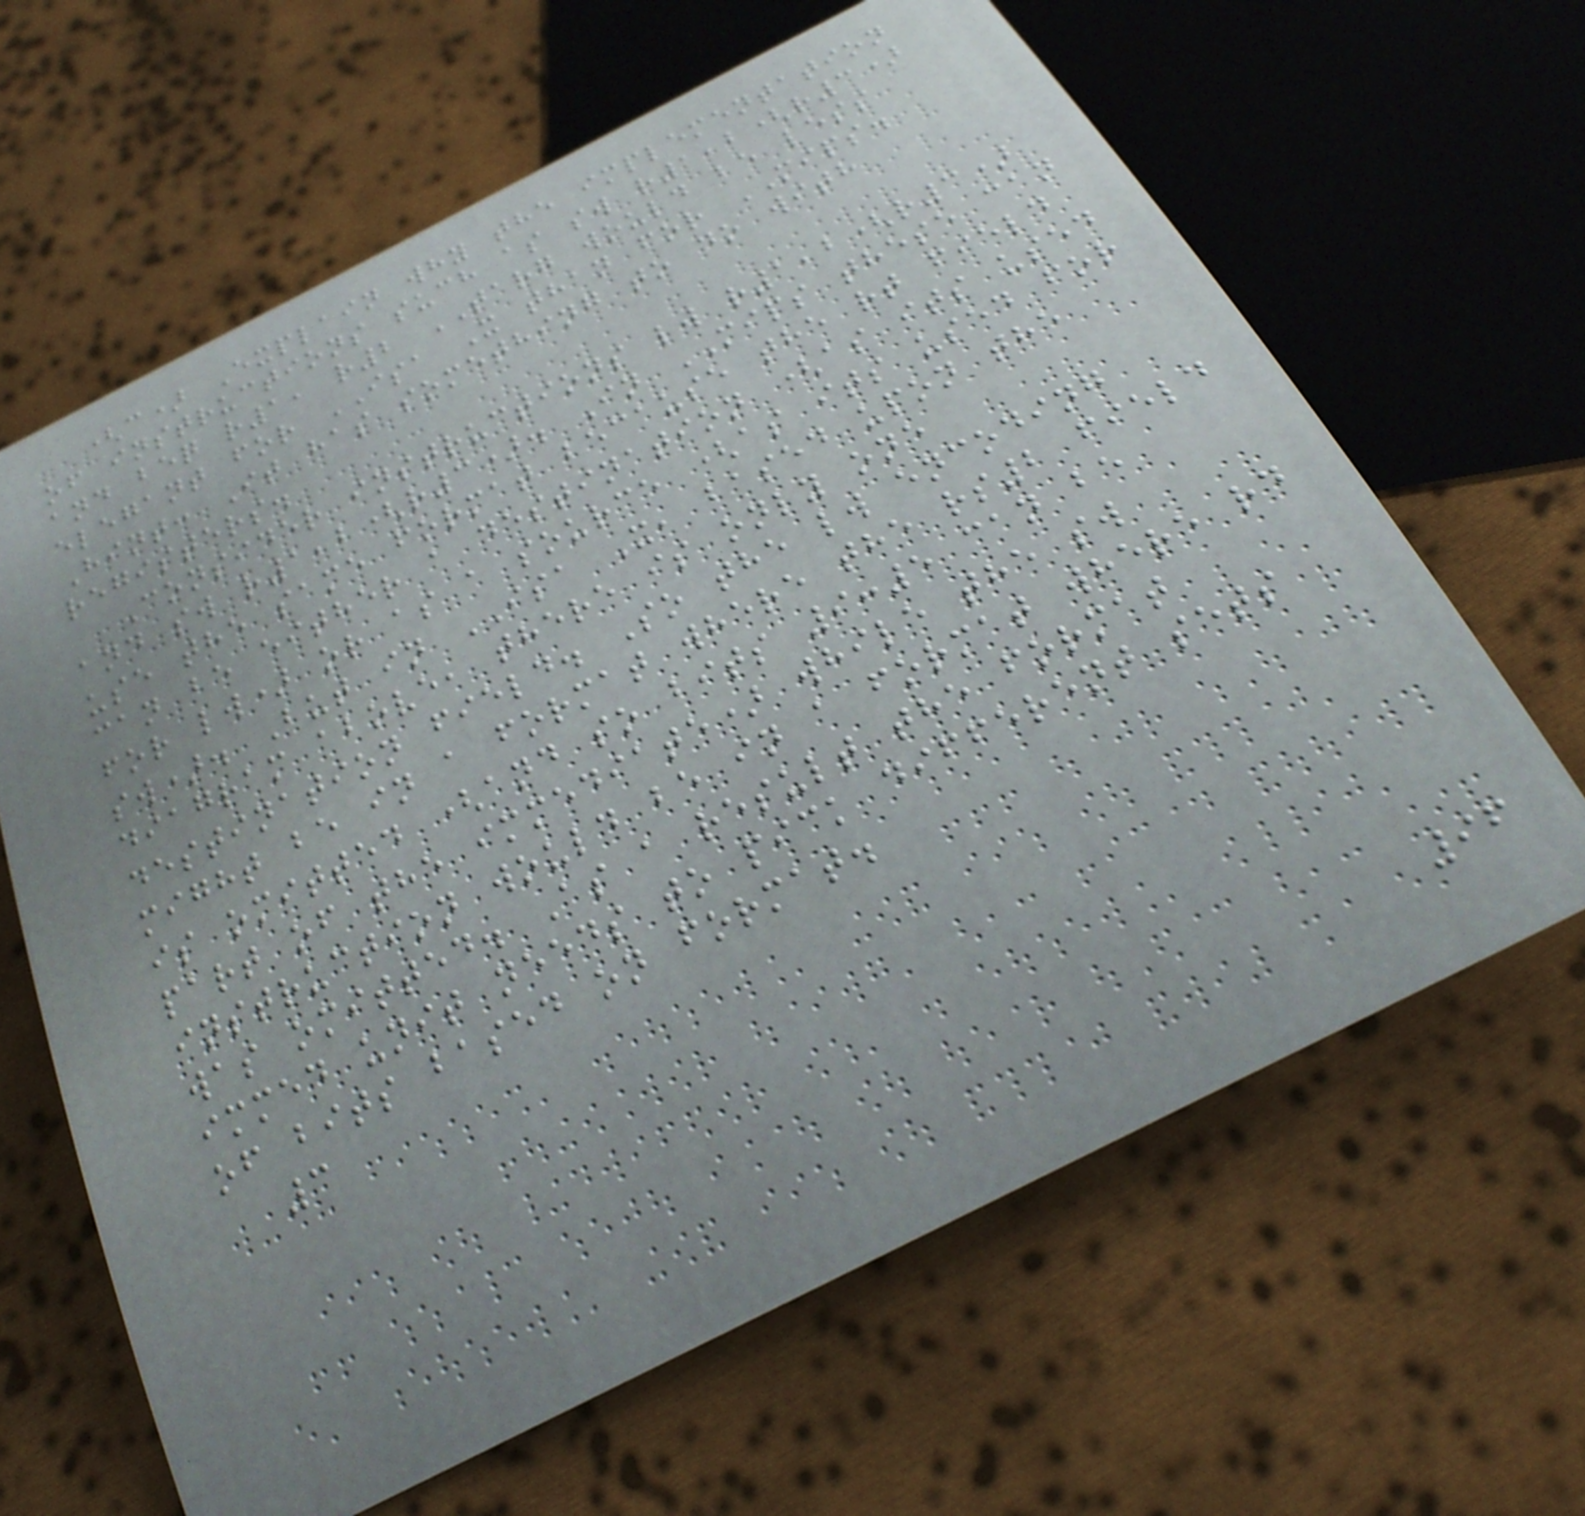(c) Explain why the implementation
of instructions such as sw r1,2(r3)
and beq r1, r2 TARG would be less
elegant for ISA X than for MIPS.
Hint: It has something to do with
registers.
Consider instructions lw r1,2(r3)
and sw r1,2(r3). In MIPS these can
use the same format because the rt field
can be either a destination (as its used
for lw) or as a source (as its used for
sw). But in ISA X, based upon the
diagram above, there is only one
destination field. So the lw encoding
might be in a format where the rs2 field
is omitted (and so bits 9:5 can be
part of the immediate) while the sw
instruction would be in a format where rd
was omitted. As a result the format
immed unit needs to pick different sets
of bits based on format.
3
96
